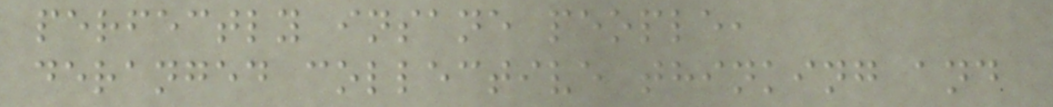perfectly insane people,
deranged collective thinking and
